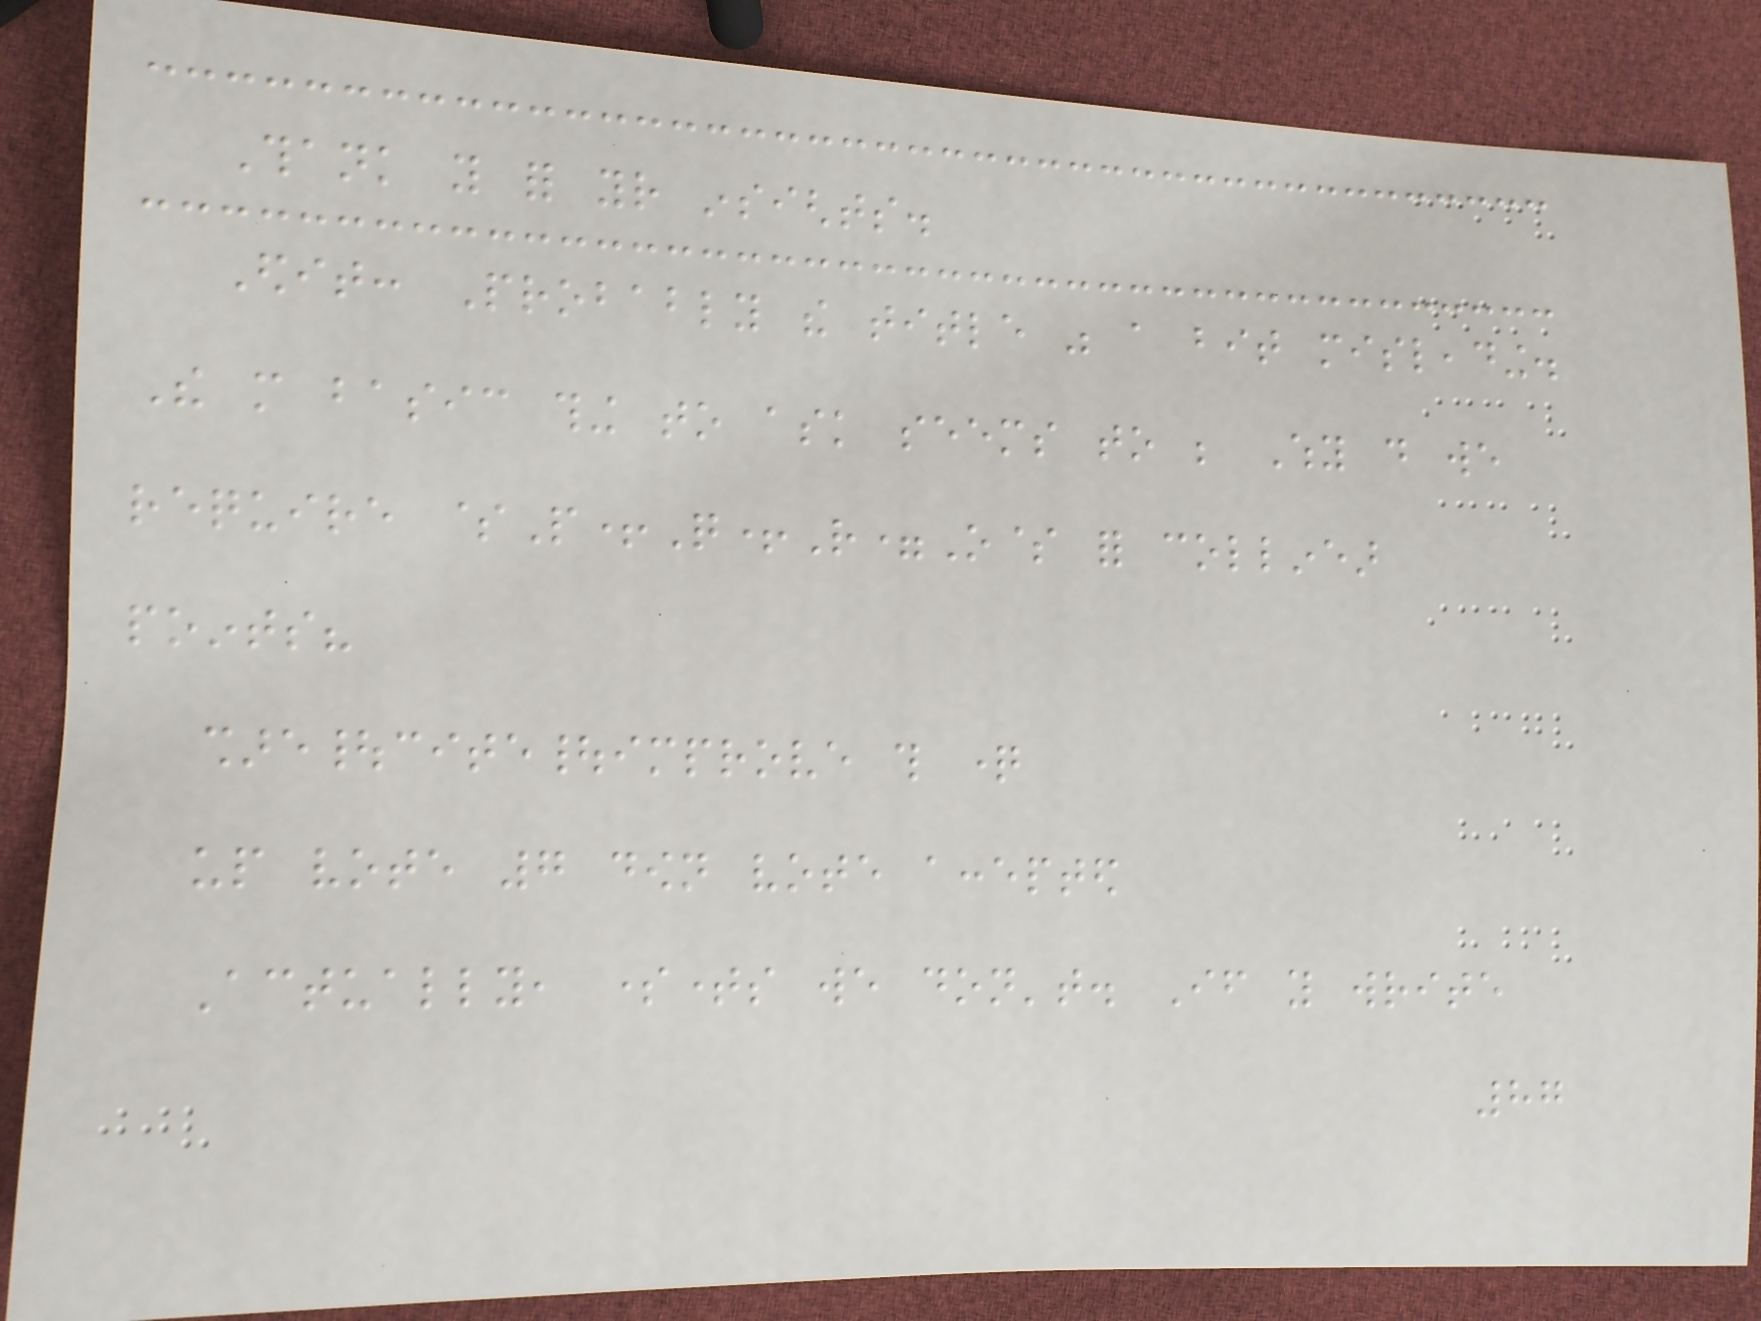Thank you for your insights.
Edit: Probably the title was a bit misleading.
The more basic thing to ask seems to be Why do we
require $P+Q+R=O$ for collinear
points?
share|cite|improve this question
up vote 7 down vote accepted
Actually, sometimes we don't. If you write
87
